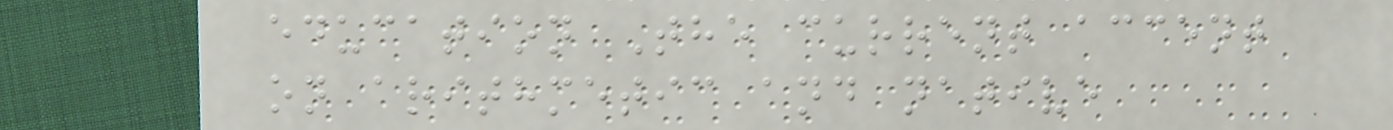education The current accent
on arithmetic and native
